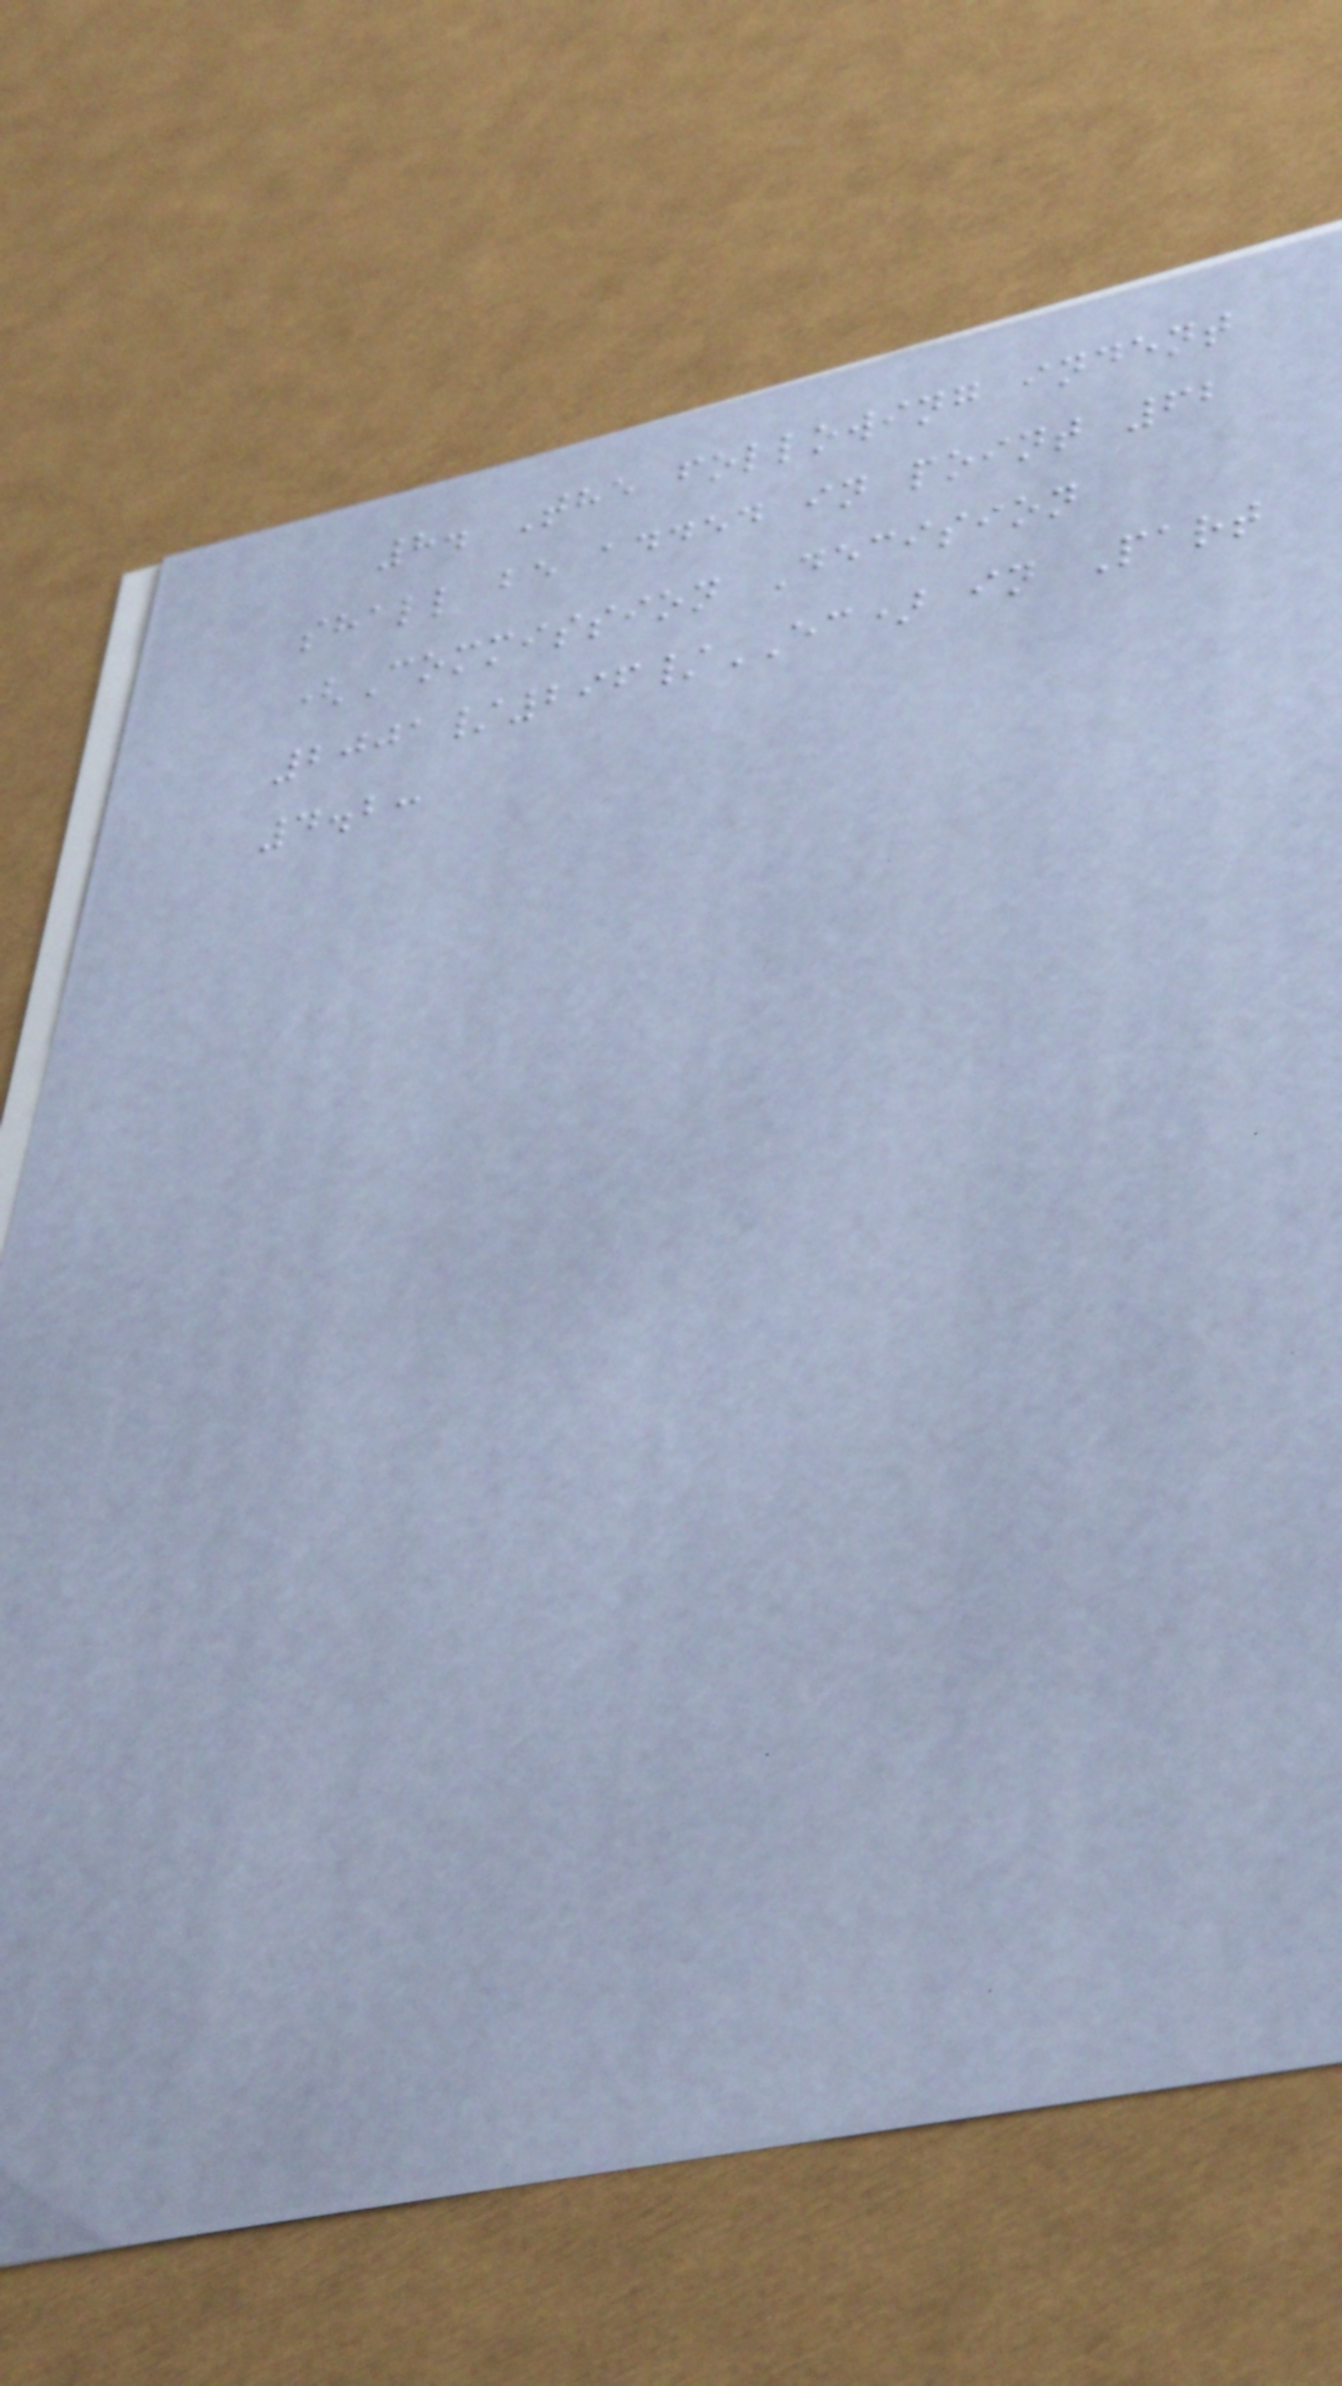8. The following indent
shall be added in point 62
(Commission Decision
2001/296/EC) in Part
4.2:
